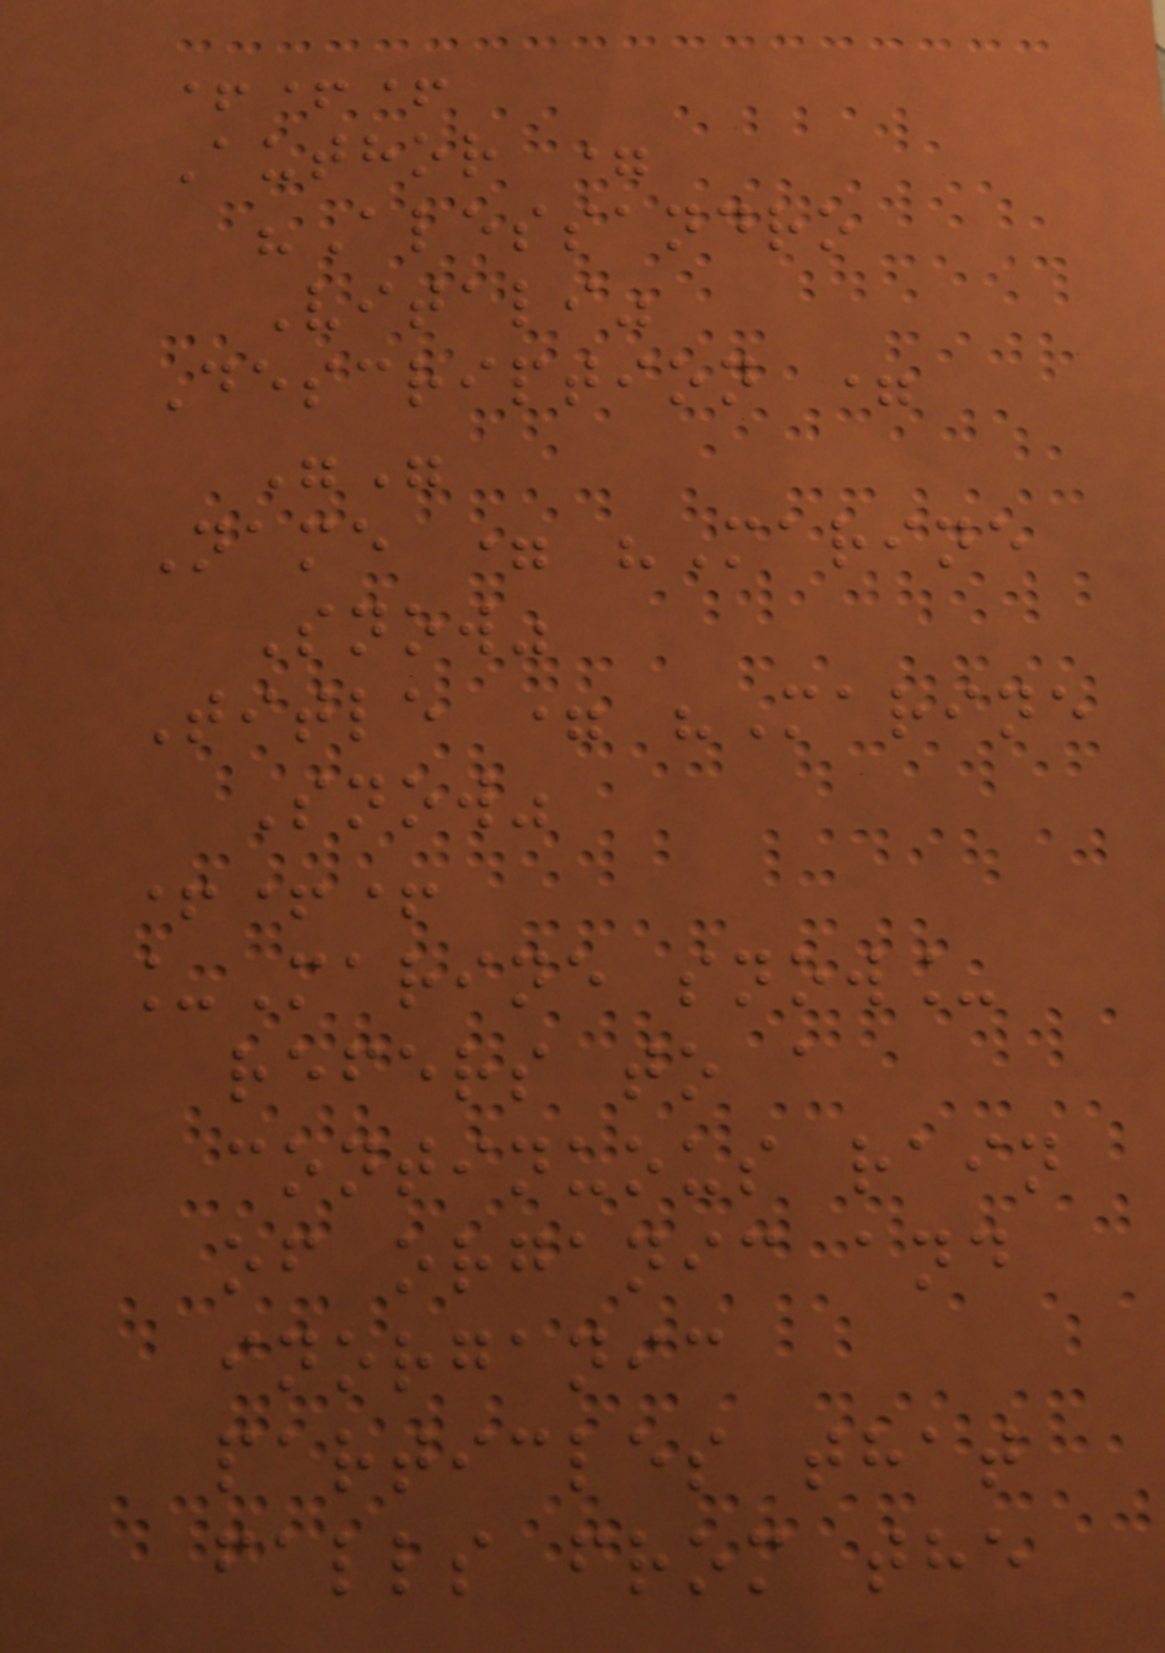+++
Author =
"Alessandro
Vitali"
Description =
""
Name = "Marine
Snow"
Title = "Marine
Snow"
+++
_Marine snow_
refers to a
continuous rain
of organic and
inorganic
particles that
falls from the
